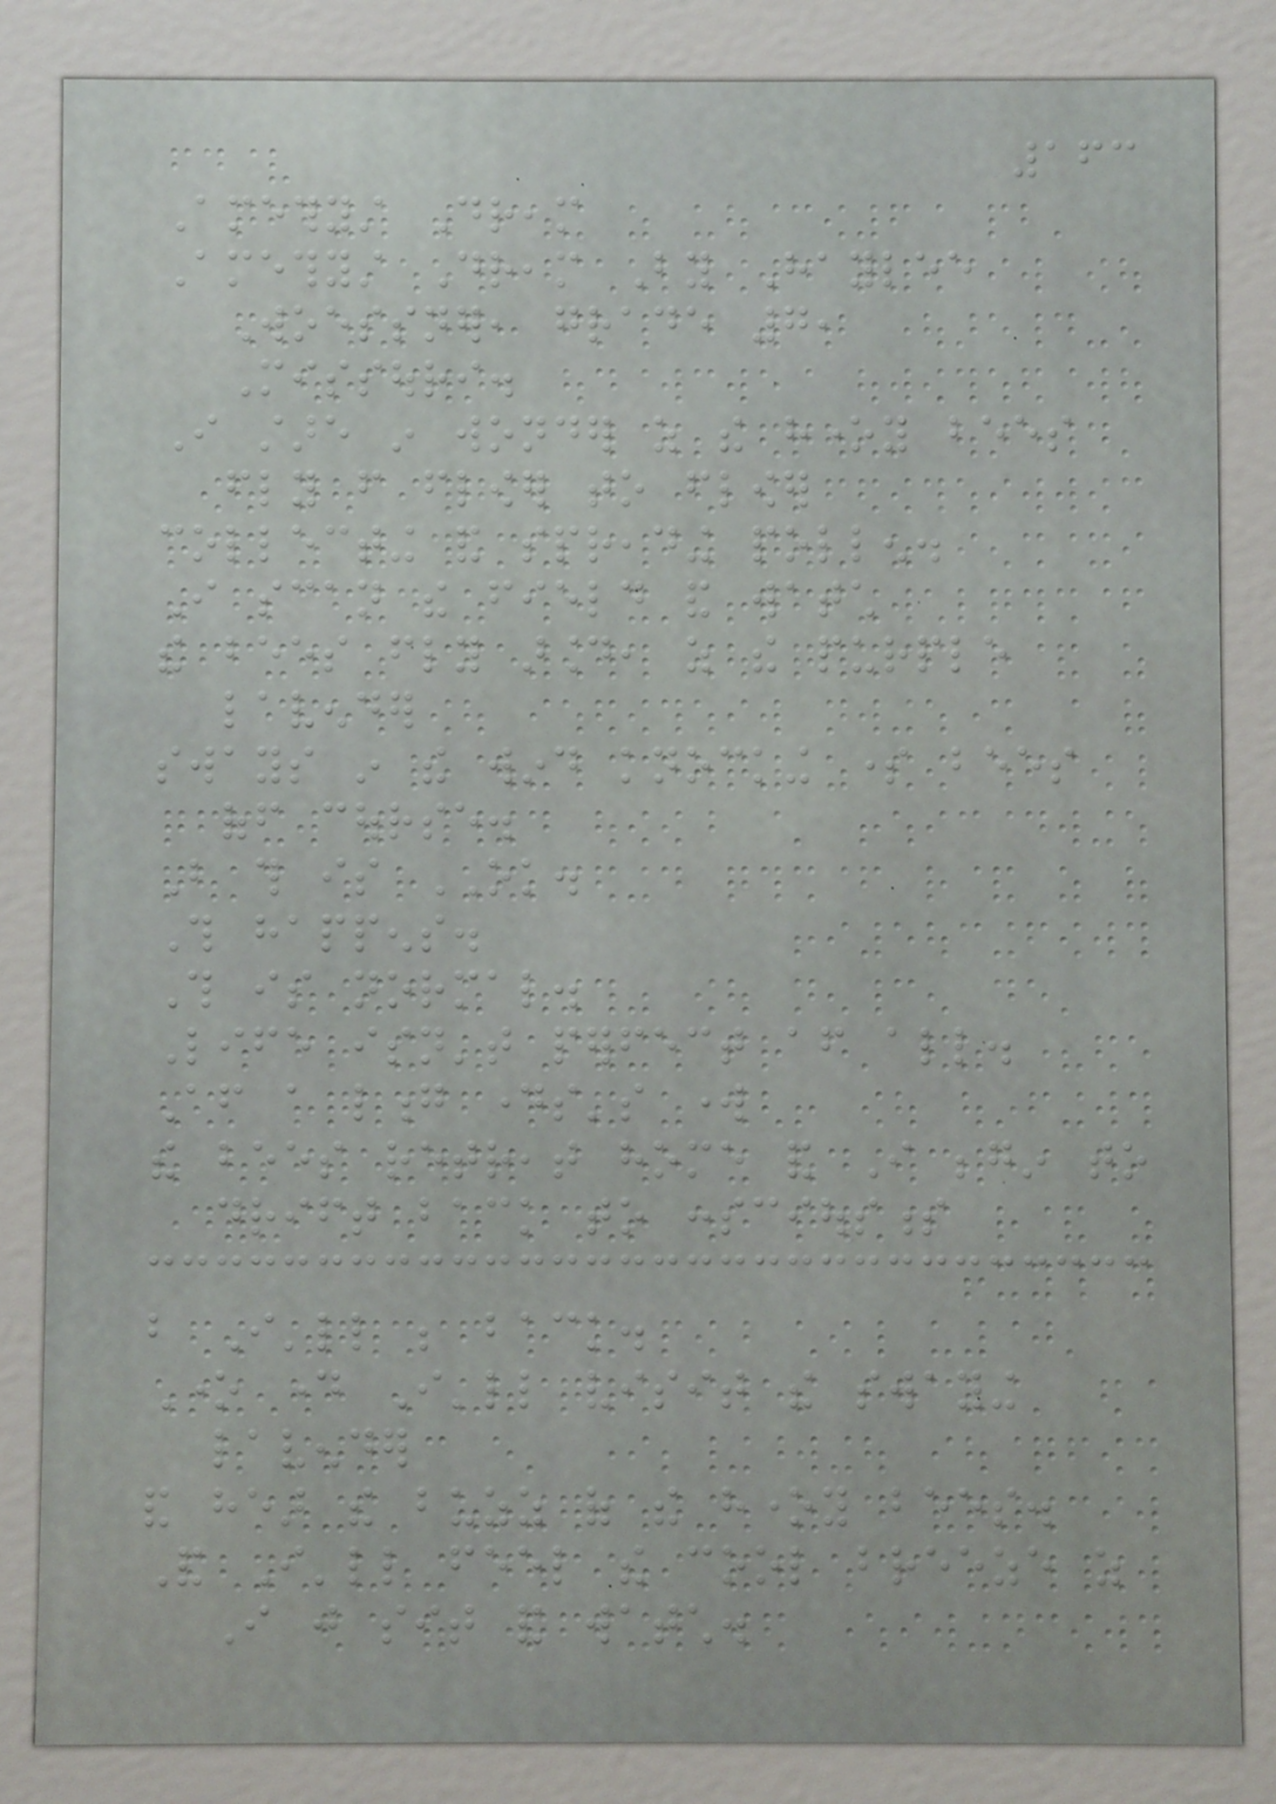163
Amethyst Dream
Amethyst Dream By Haylee
Woessner, grade 7,
Missouri.
I stare in wonder as the honey bees
fly from flower to flower
collecting and spreading pollen.
I scan the field and watch
the bees fly around, as the purple
lavender
sways in the wind knocking some bees
off course.
But this is OK.
This happens.
This is normal.
Life isn't perfect after all.
After a long days's work
the bees retreat home and I begin to
drift back to consciousness
but I'll be back.
One day I'll visit the swaying
lavender
and hear the buzz of the honey bees.
And I'll feel the cool breeze as
I just sit and watch.
